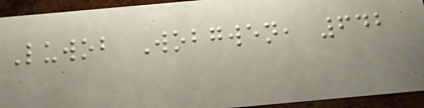Luwob Wobgwen, 642
